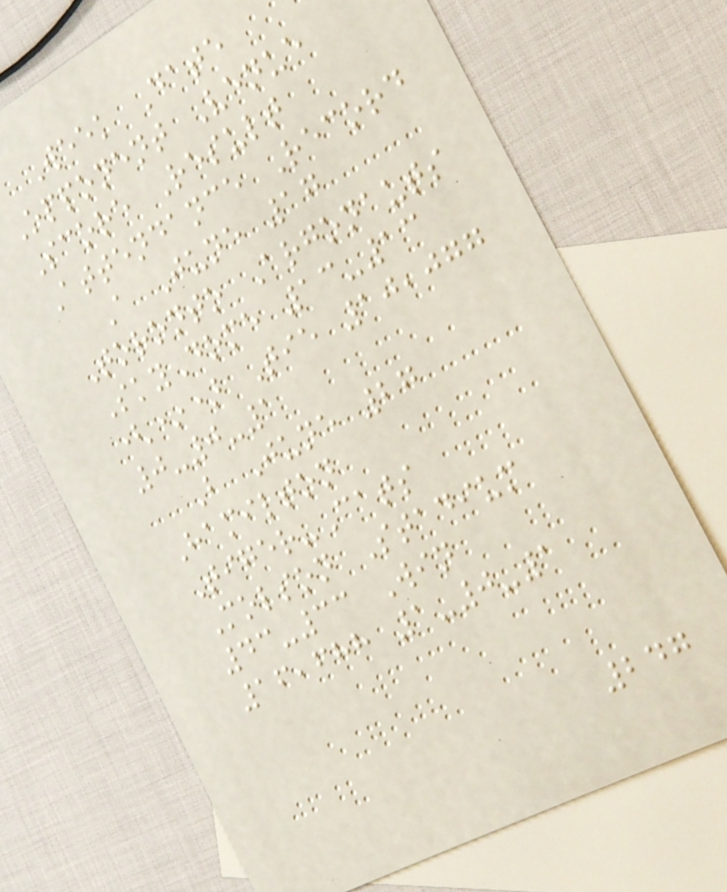Week Date
Opponent Venue
Score Result
Attendance Record
A June 17
Toronto Argonauts
SkyDome 13-13
(*) Tie 10,077
0-0-1
B June 27
Hamilton
Tiger-Cats
Molson Stadium
43-33 Win
16,688 1-0-1
247
